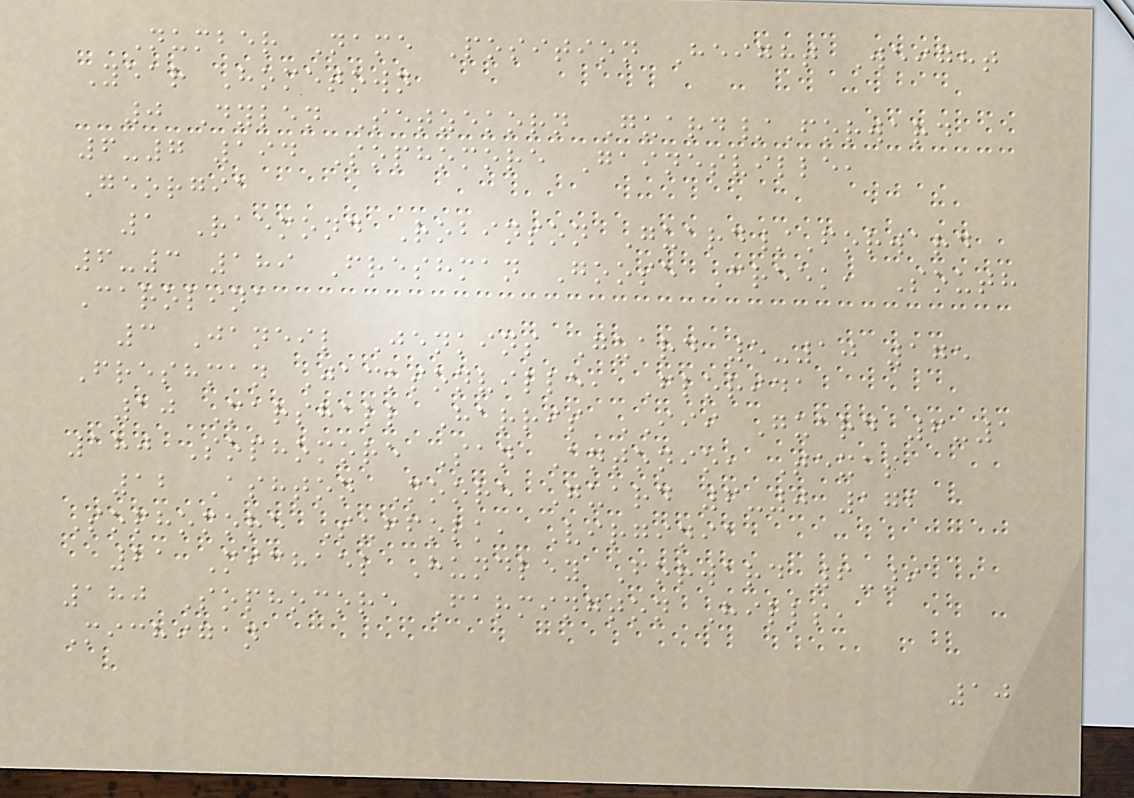Number Name Position Height Weight
Year Hometown
0 Dylen Setzekorn Guard/Forward
6-7 194 Sophomore Gainesville,
Georgia
1 Raemond Robinson Guard/Forward
6-3 189 Freshman Goose Creek, South
Carolina
3 Janeil Jenkins Guard 5-10 175
Freshman Jacksonville, Florida
10 Marshall Harris III Guard 6-1
180 Sophomore San Antonio, Texas
12 Ashton Moore Guard 6-0 172
Sophomore Suffolk, Virginia
21 Michael Hundley Forward 6-9
180 Sophomore Farmington Hills,
Michigan
10
